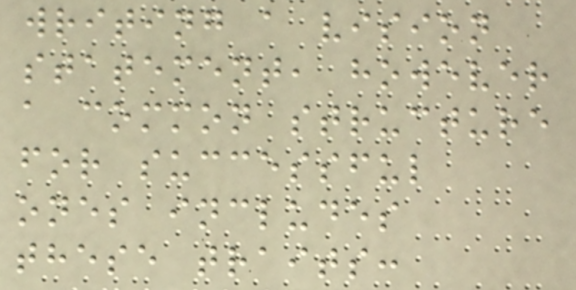writing a vision
statement, however
a common structure
for successful
ones includes
these traits:
